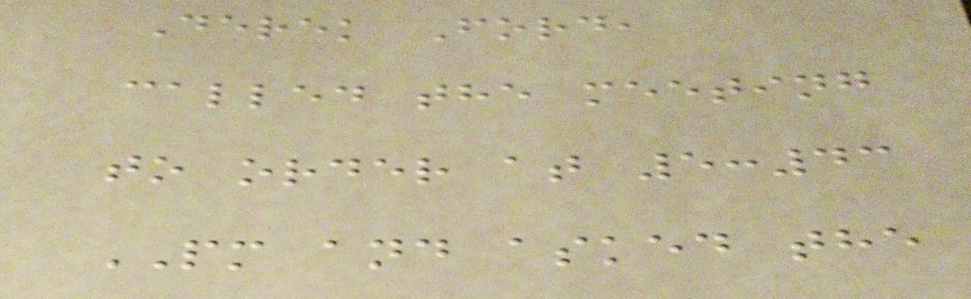Derek Ford,
called the meeting
to order at 5:43
PM and asked the
